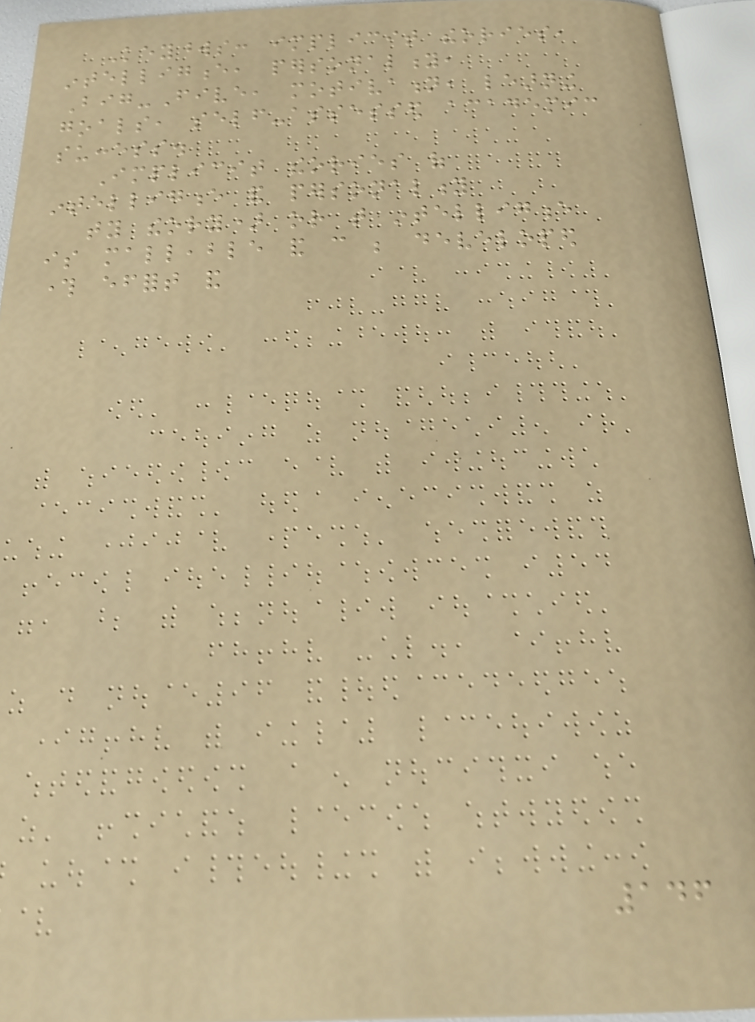Keywords: implicit theories,
intelligence, personality,
Big-Five, motivation, learning
goals, self-assessed academic
success.
Implicit theories of
intelligence and personality
ty theory) or that intelligence
is malleable and can be developed
through effort and
146
